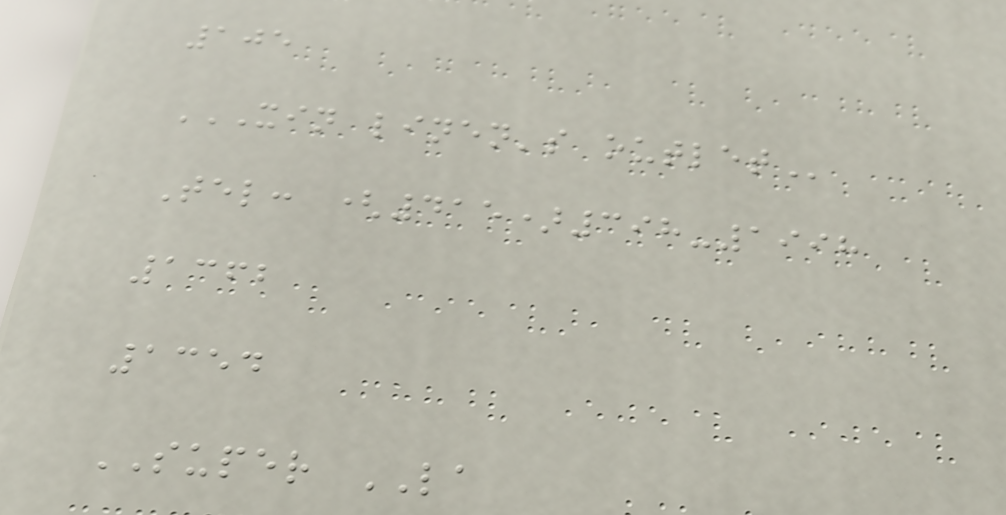105
XIN LINEN'S OUTLET
Tel: (415)398-1998
1362
1354
SUPER LA
